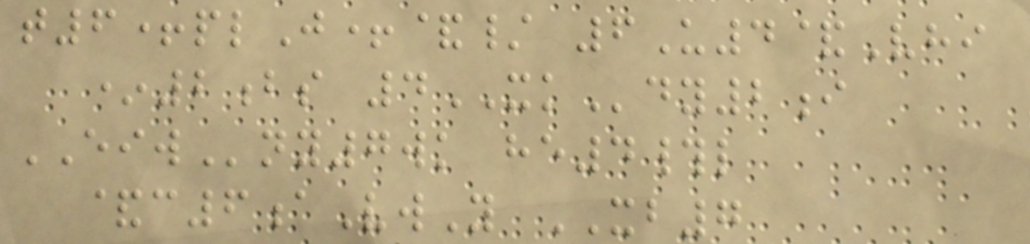t6+plJ+&/ 6U4&Vhi
*2bs 4XKdy2i
EIWny7wk he4#l
&c6aVwY XB7
